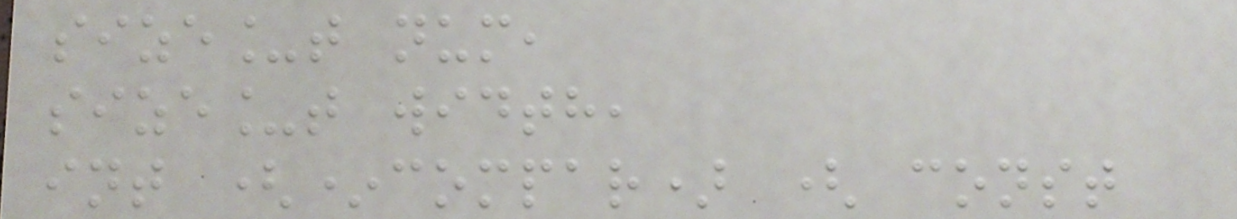size_t num,
size_t width,
int (*compar) ( const
